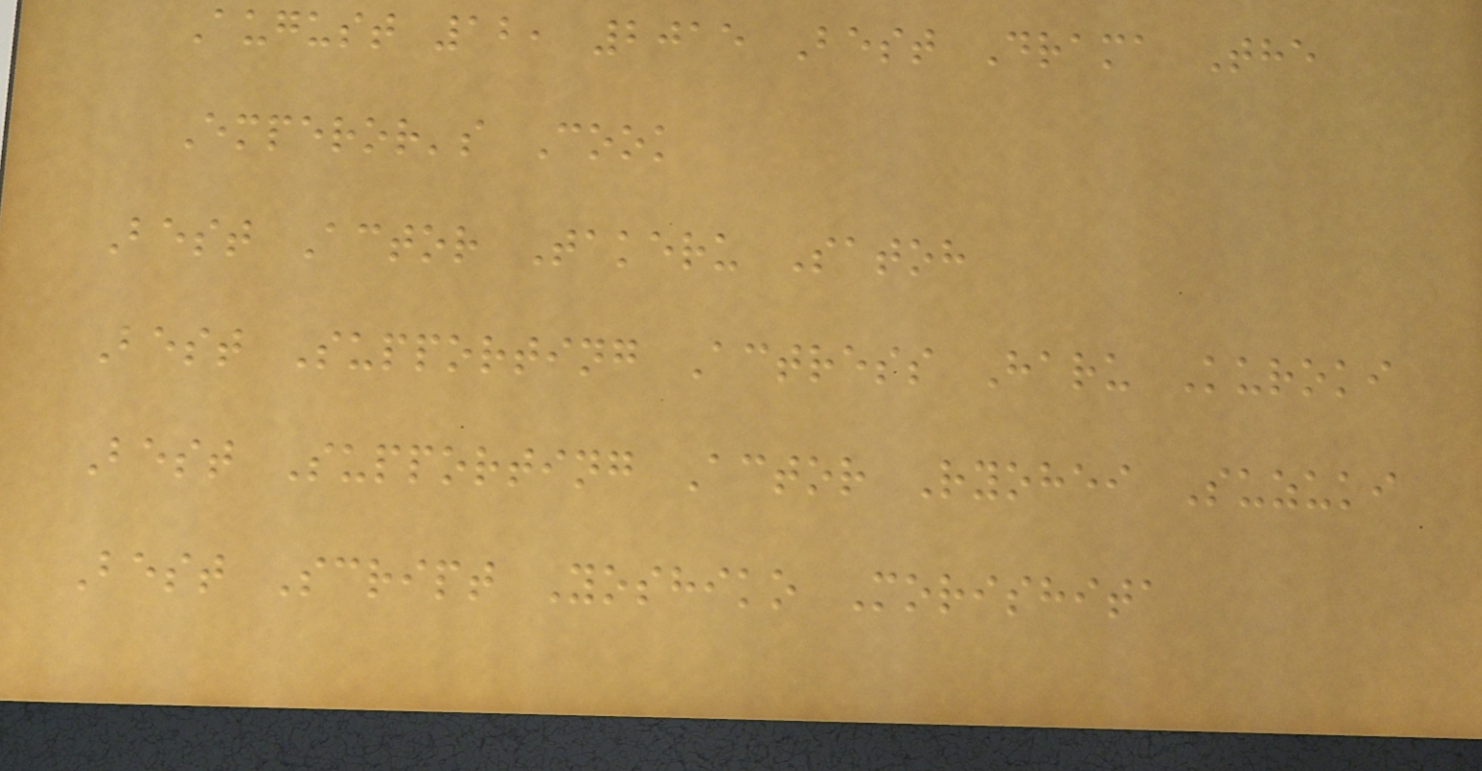August 12, 2015 Best Drama The
Emperor's Cook
Best Actor Takeru Satoh
Best Supporting Actress Haru Kuroki
Best Supporting Actor Ryohei Suzuki
Best Script Yoshiko Morishita
